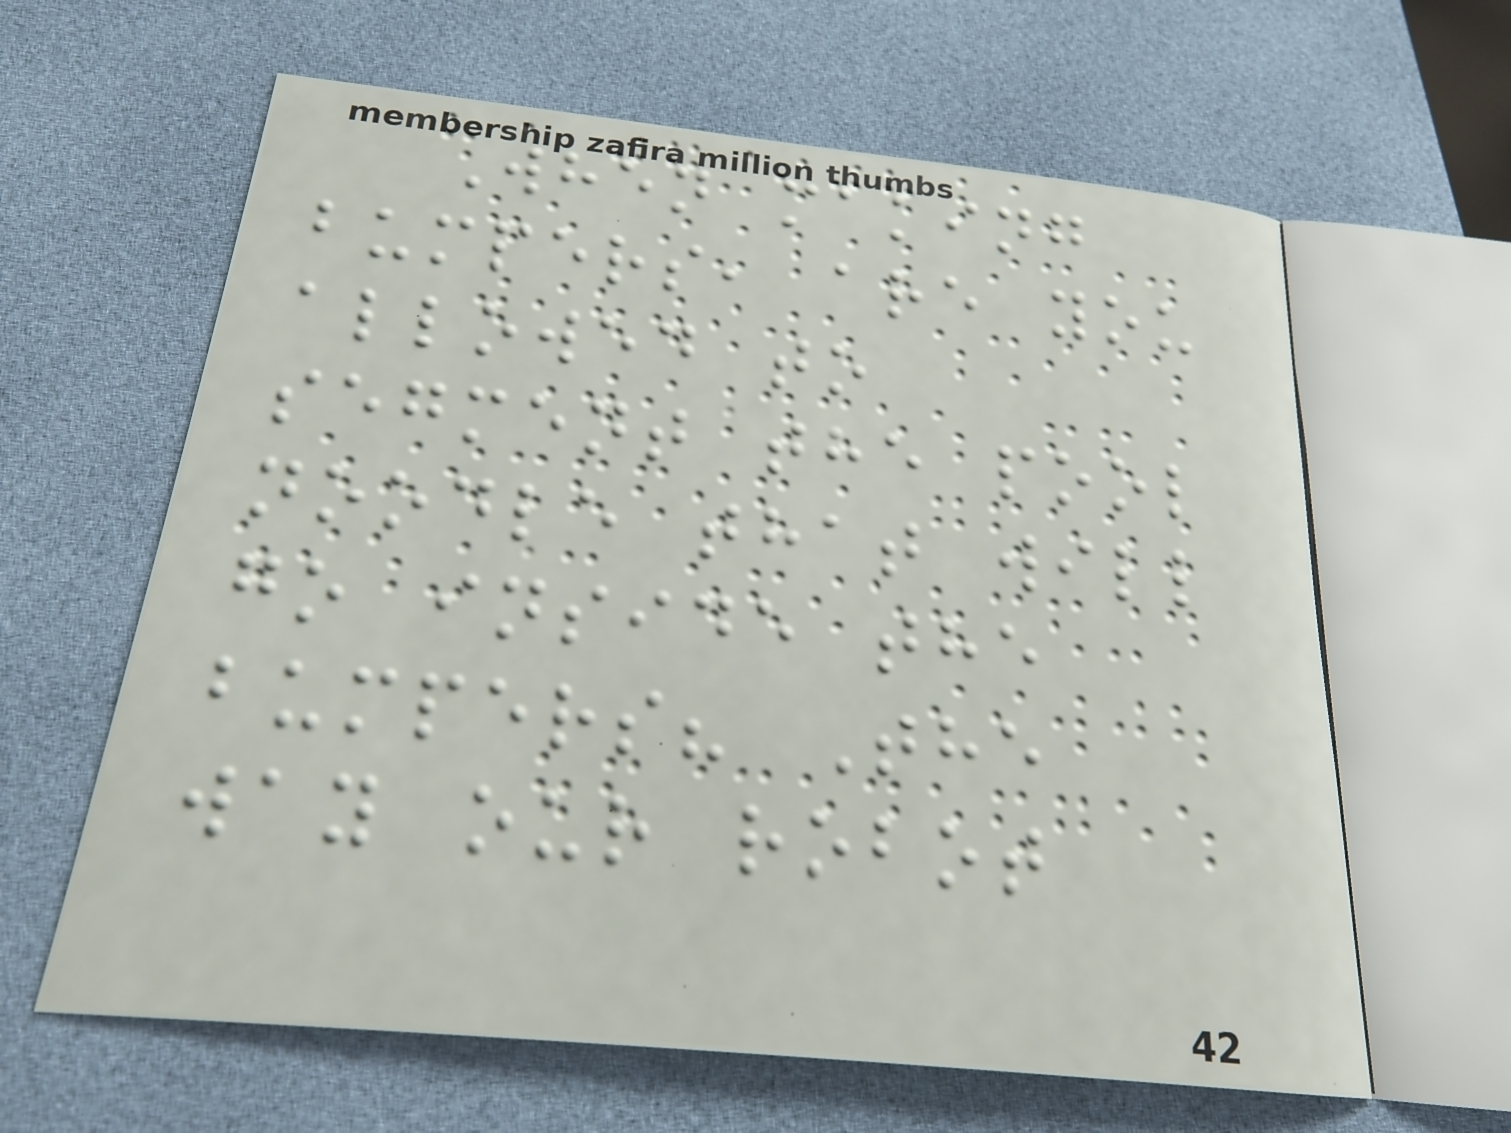When making
bumpers, are you
allowed to
segment the pool
noodle that will
go inside the
bumpers? The
way our robot
